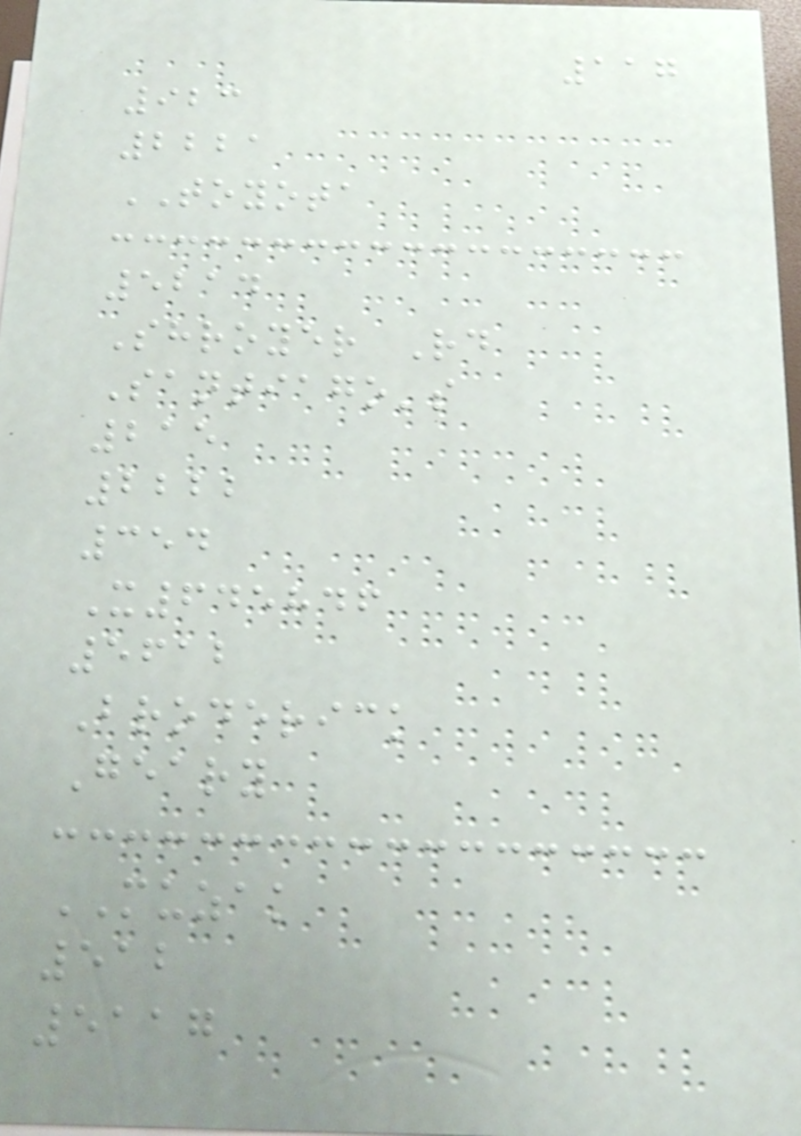117
923
2221
TOYOTA
5214
Shroyer Rd
Santiago's
215
2222
354
X645846
5612
Broderick
Geary
MUZAK
512
5117
